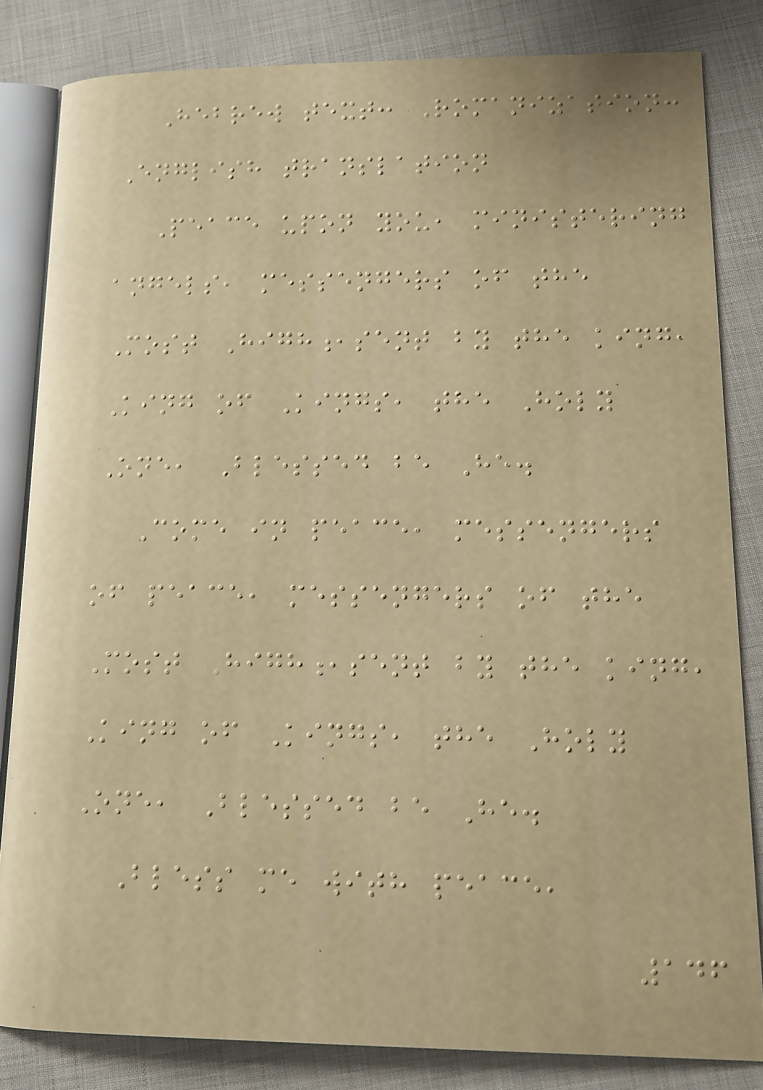Hebrew text: Romanization:
English translation
Peace upon you, ministering
angels, messengers of the
Most High,sent by the king,
King of Kings, the Holy
One, Blessed be He.
Come in peace, messengers
of peace, messengers of the
Most High,sent by the king,
King of Kings, the Holy
One, Blessed be He.
Bless me with peace,
146
